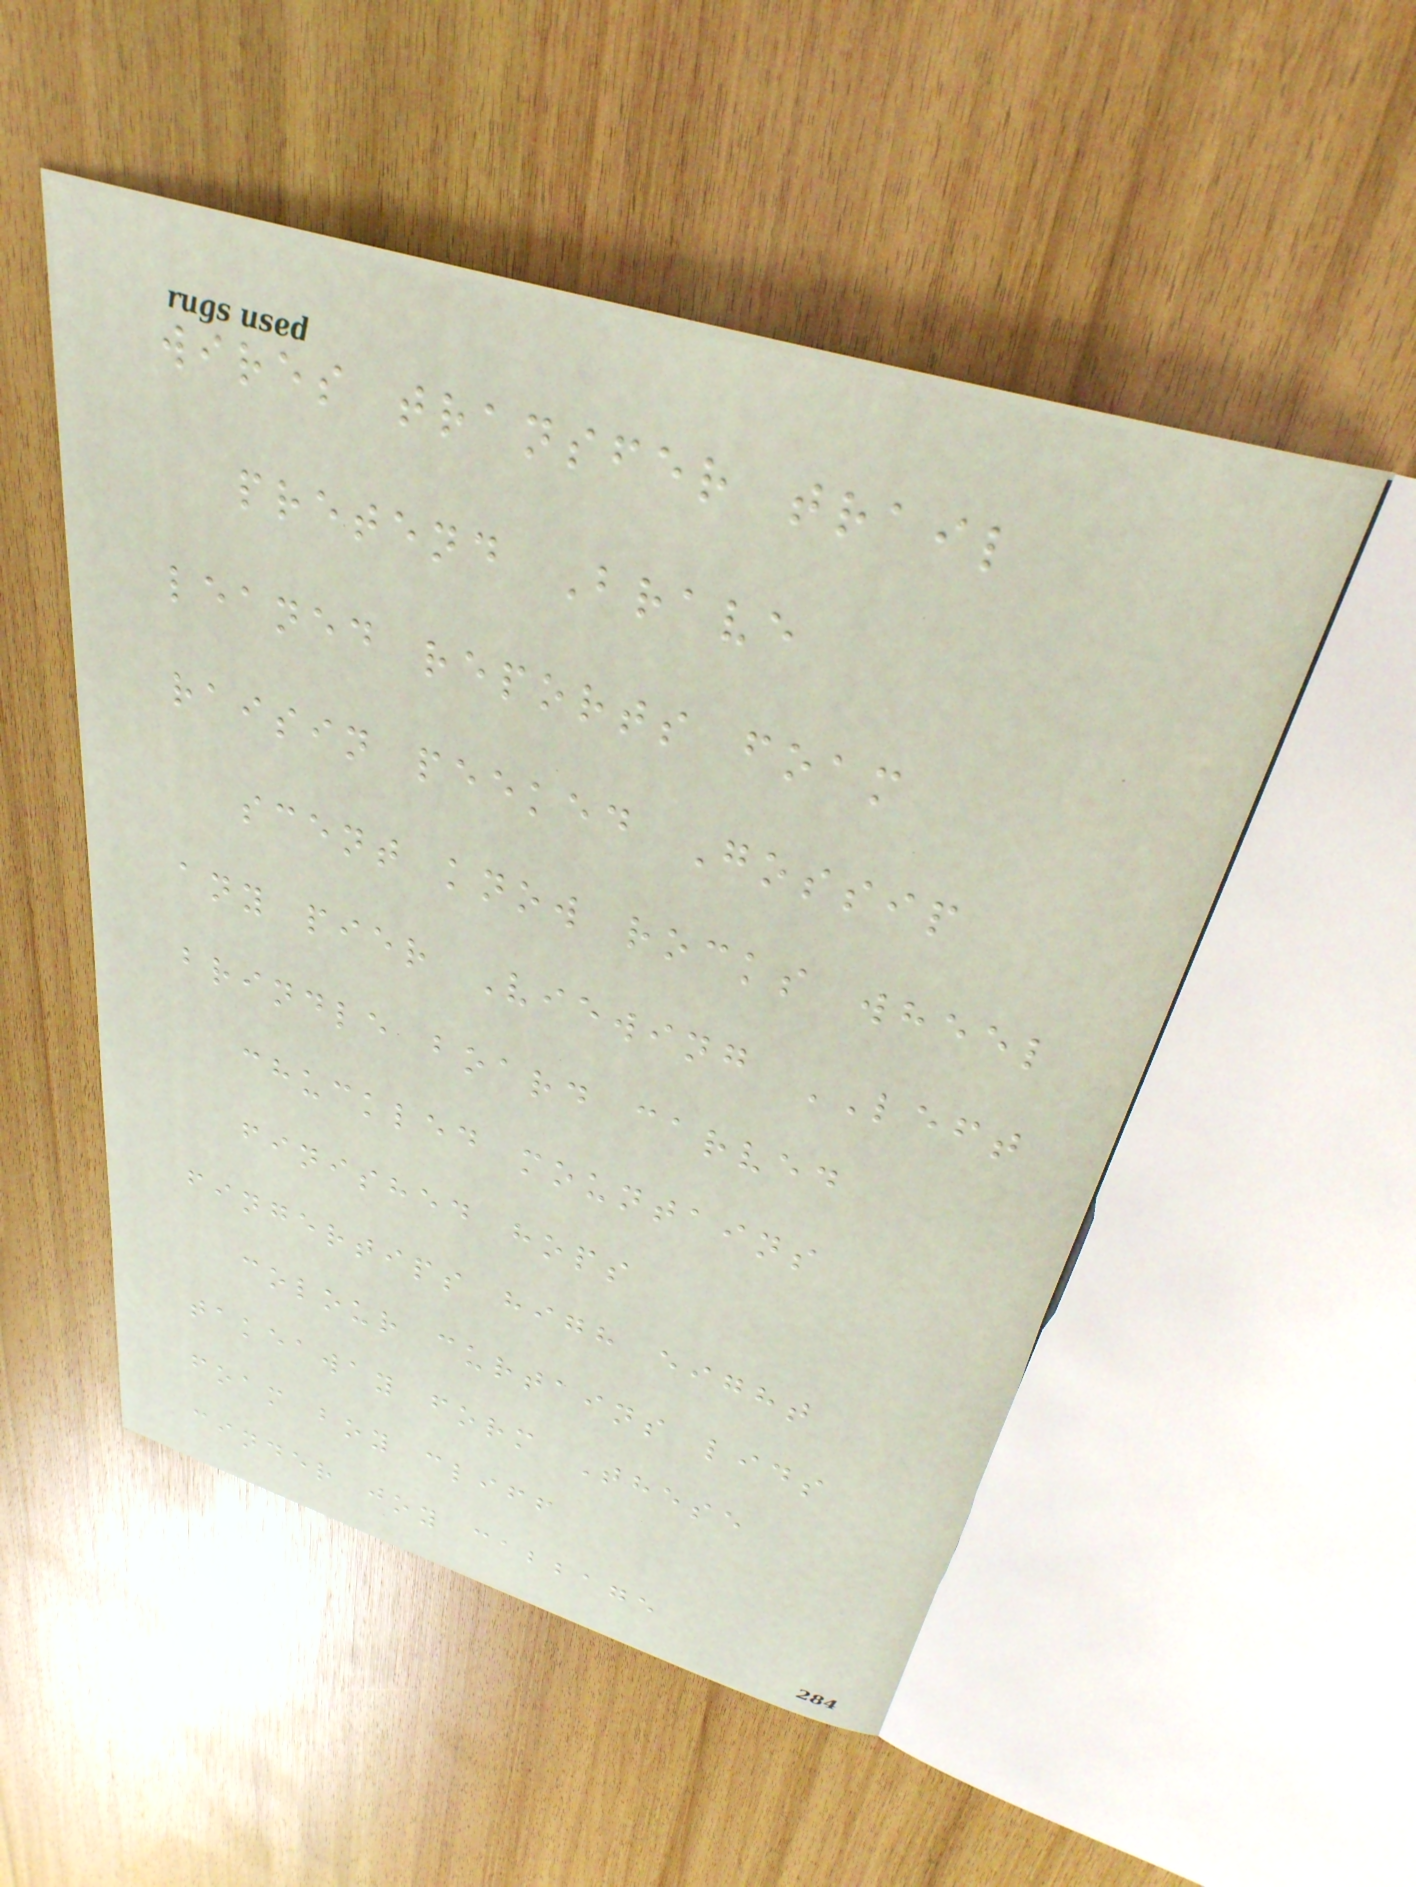wires transfer trail
pretend Brave
leaned reports foam
raisin peeked Gossip
scent know rocks wheel
any pier Viewing LEFT
brindle board carved
chuckled mountains
finished hops
fingertips high eight
colour curtains lids
takeaway form These
foam boy cliff
cinder joy cabbage
